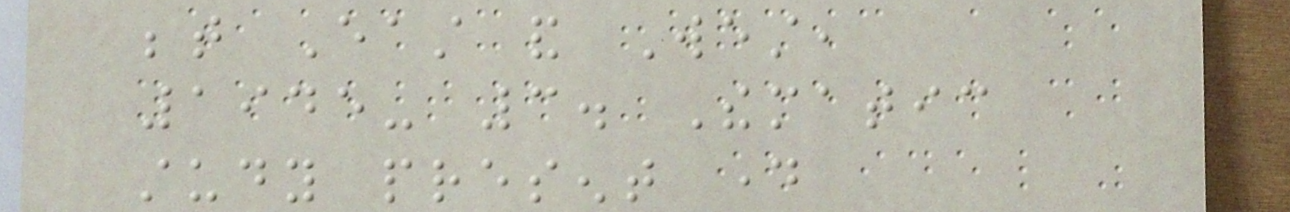between East and West,
1945- 3. Thematic
study present day
